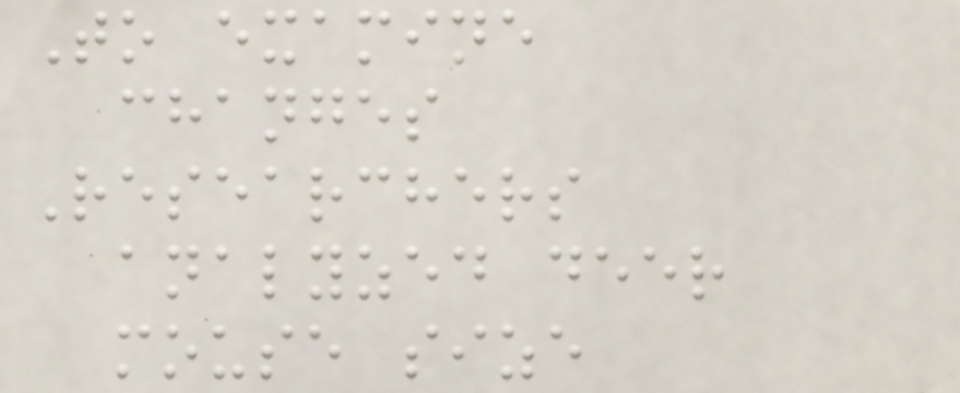To examine
changes
Researchers
analyzed deer
mouse size
